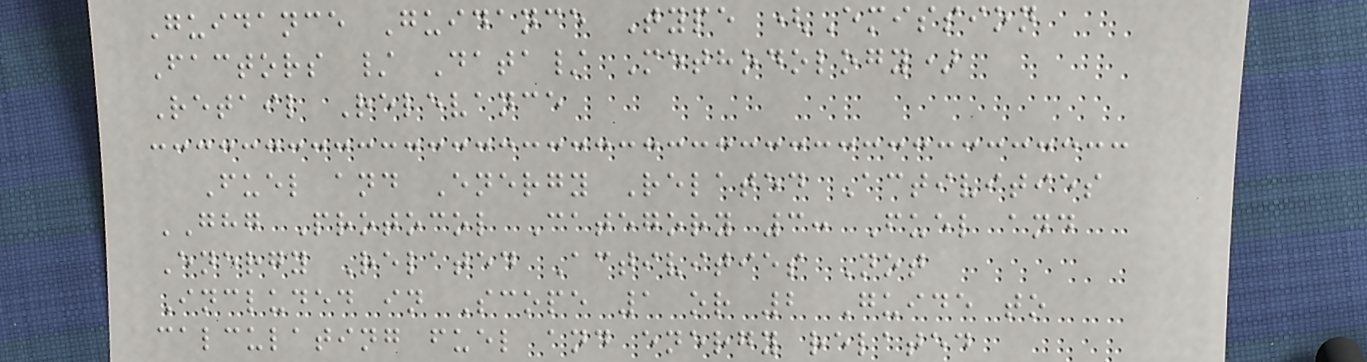Guidance Guidance Type (Emission
Factors / Data/ Methodology)
Retail Relevance
Fuel and Energy Related Activities
GHG Protocol Category 3: Fuel and
Energy Related Activities Not
Included in Scope 1 or 2 Guide to
calculating fuel and energy related
